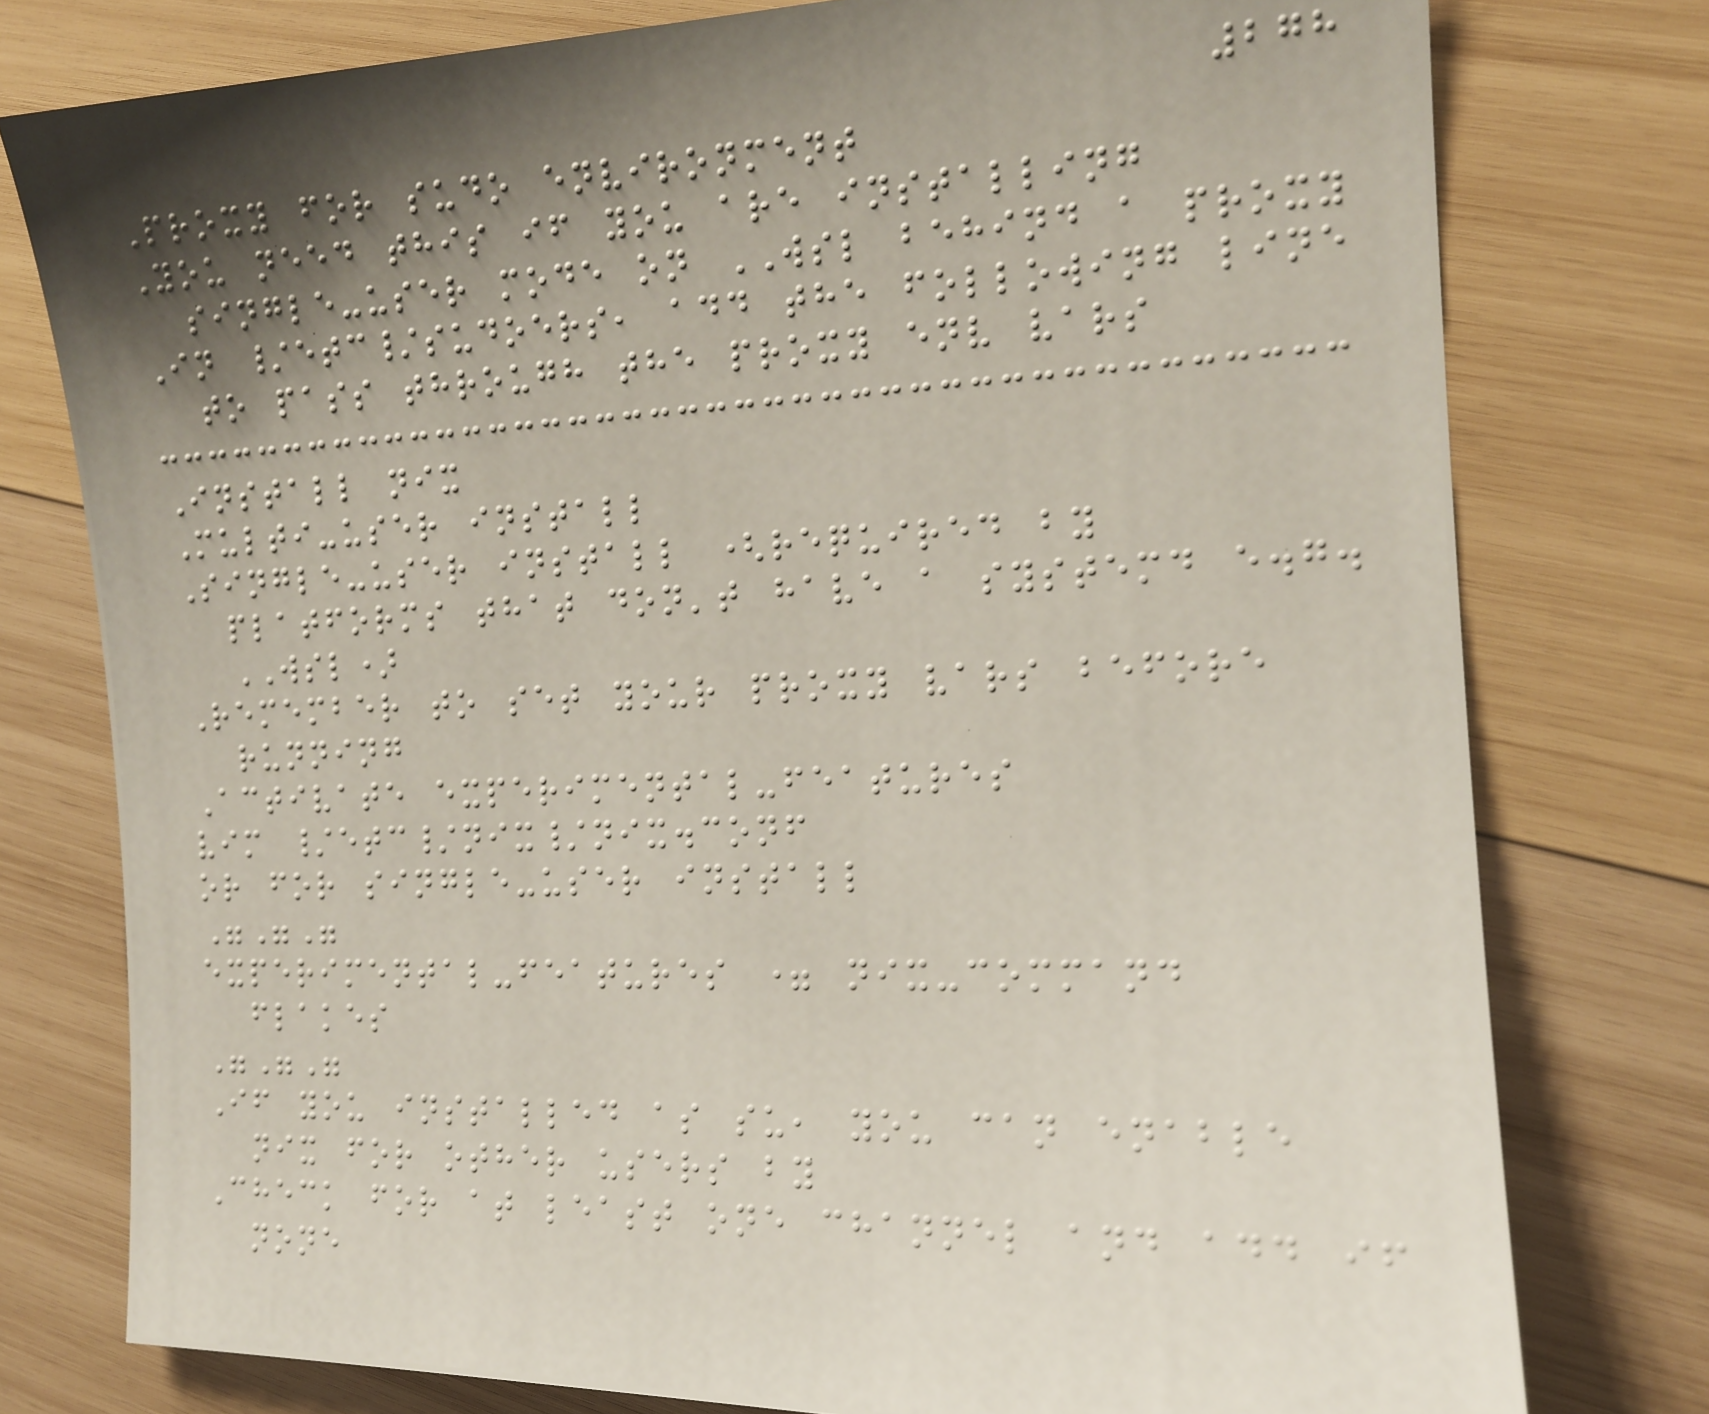278
Proxy for sudo environment
You need this if you are installing
single-user mode on WSL behind a proxy
In /etc/sudoers, add the following line
to pass through the proxy env vars
Install nix
Multi-user install
Single-user install (required by
platforms that don't have a systemd e.g.
WSL)
Remember to set your proxy vars before
running
Activate experimental-features
vim /etc/nix/nix.conf
or for single-user install
"""
experimental-features = nix-command
flakes
"""
If you installed as su, you can enable
nix for other users by
Check for at least one channel and add if
none
